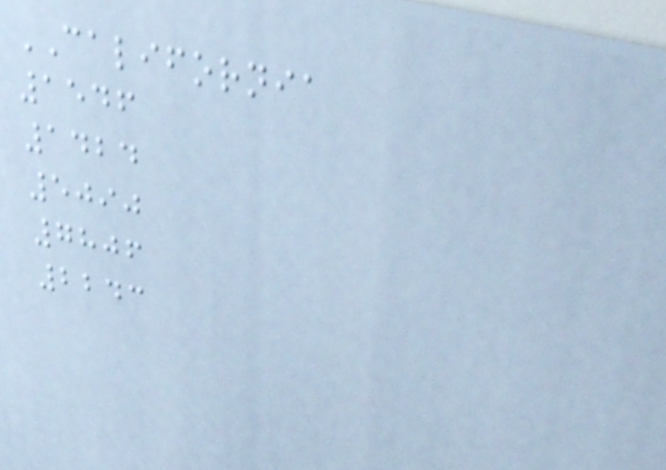CALIFORNIA
1546
1424
5090
7806
2243
